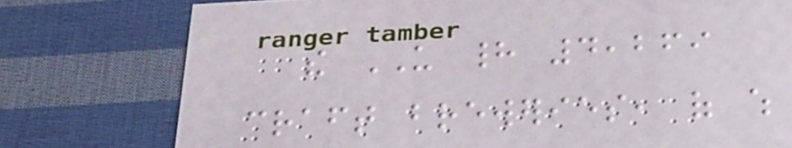the US had 4,269
craft breweries, of which
